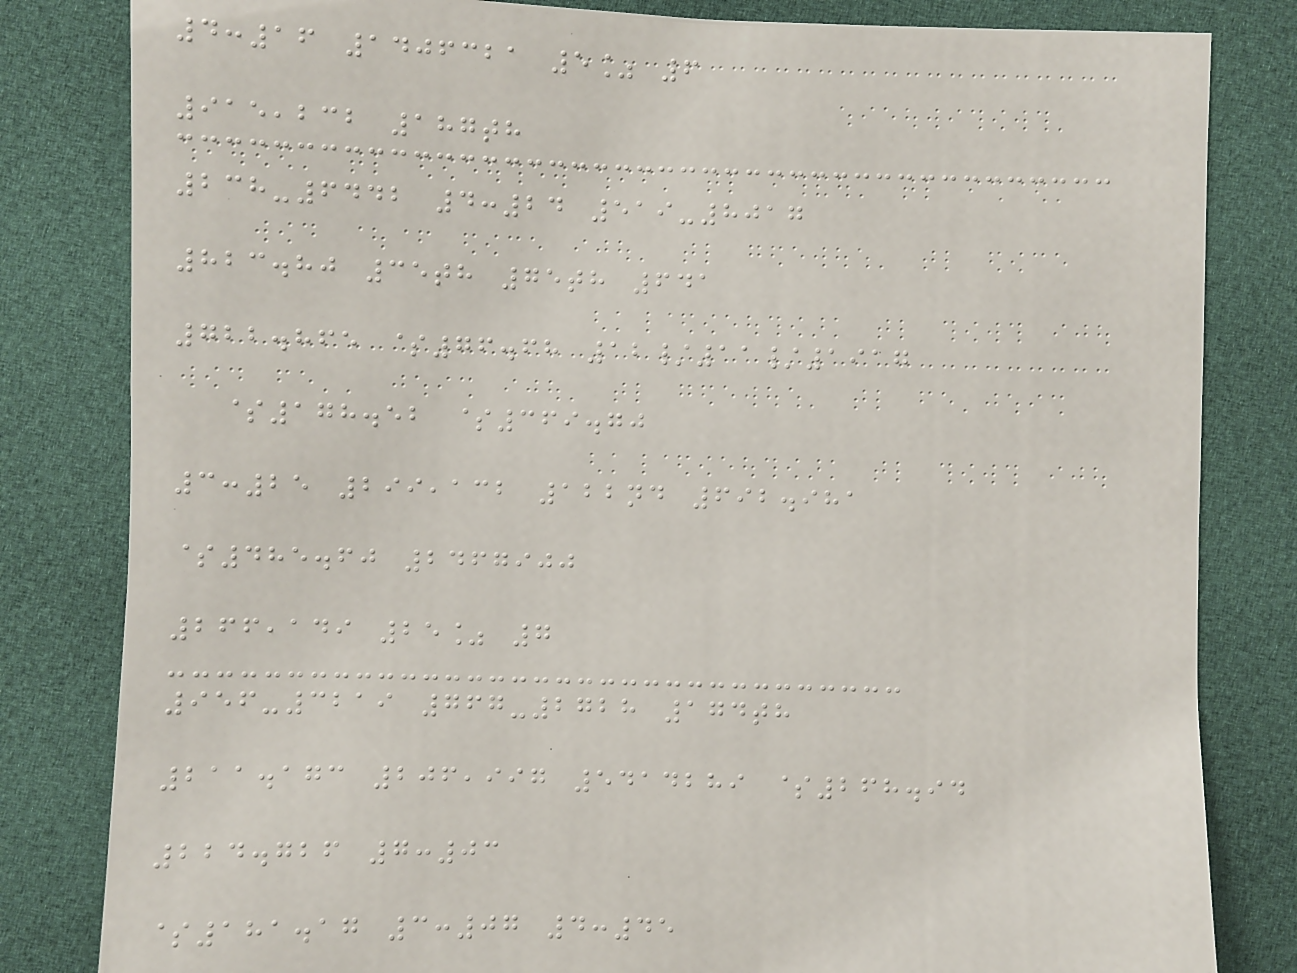4:16 1406321 5% 6
915,232 187th
238-6442 4:24 519-8017
823.80 35th 75th 641
722.865 $76.68 12/11/1917
$178.52 $369.70
3:25 299,132 122nd 692.981
$485.60 2467900
266,149 25% 7
956-3219 767-2728 174th
211.173 206,997 5414289 $268.94
224.726 7:03
$181.17 3:07 4:45
